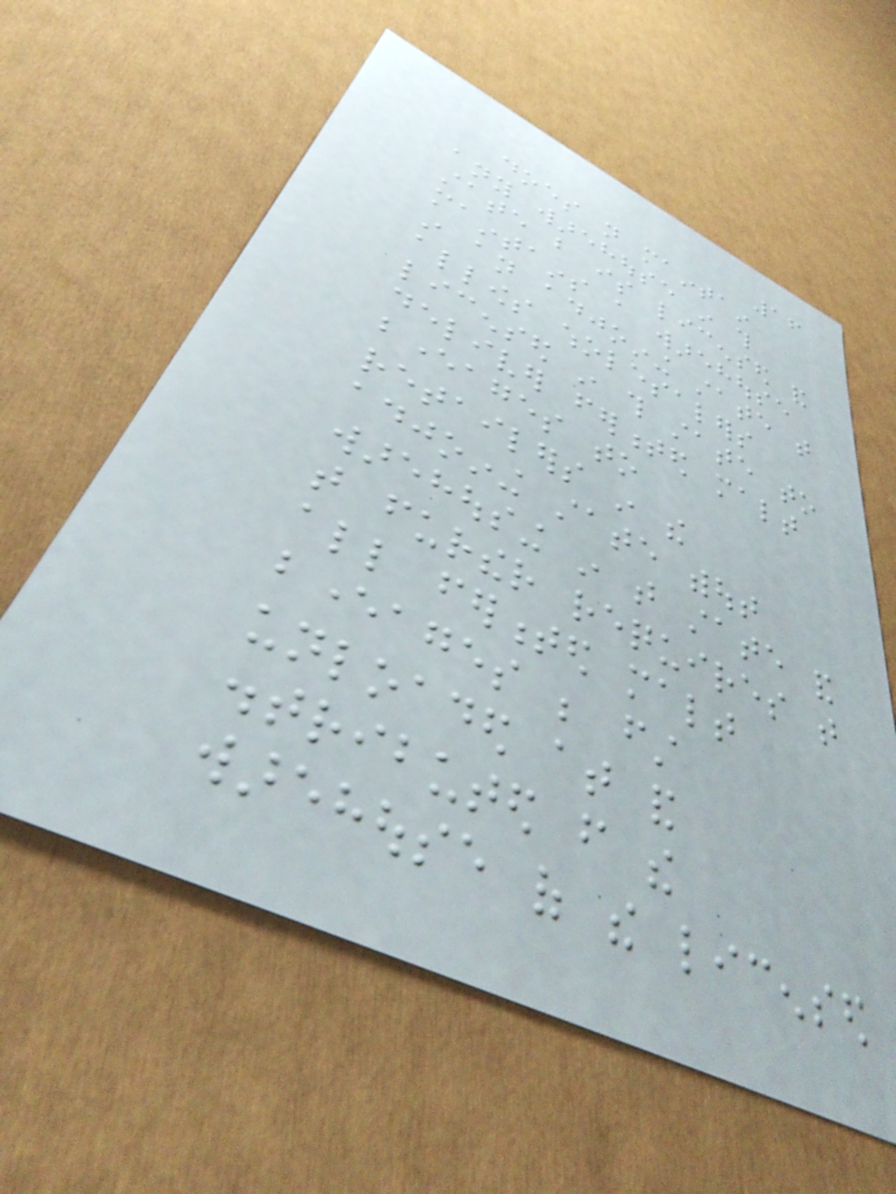16
does not maintain
any warehouse in this
state but is licensed and
maintains a warehouse
in an adjoining state that
allows wholesalers
licensed in this state to
deliver fermented malt
beverages to
retailers in the
adjoining state without
warehousing in that state and
that further requires that
all fermented malt
beverages be first
unloaded at and
distributed from the
warehouse of the licensed
